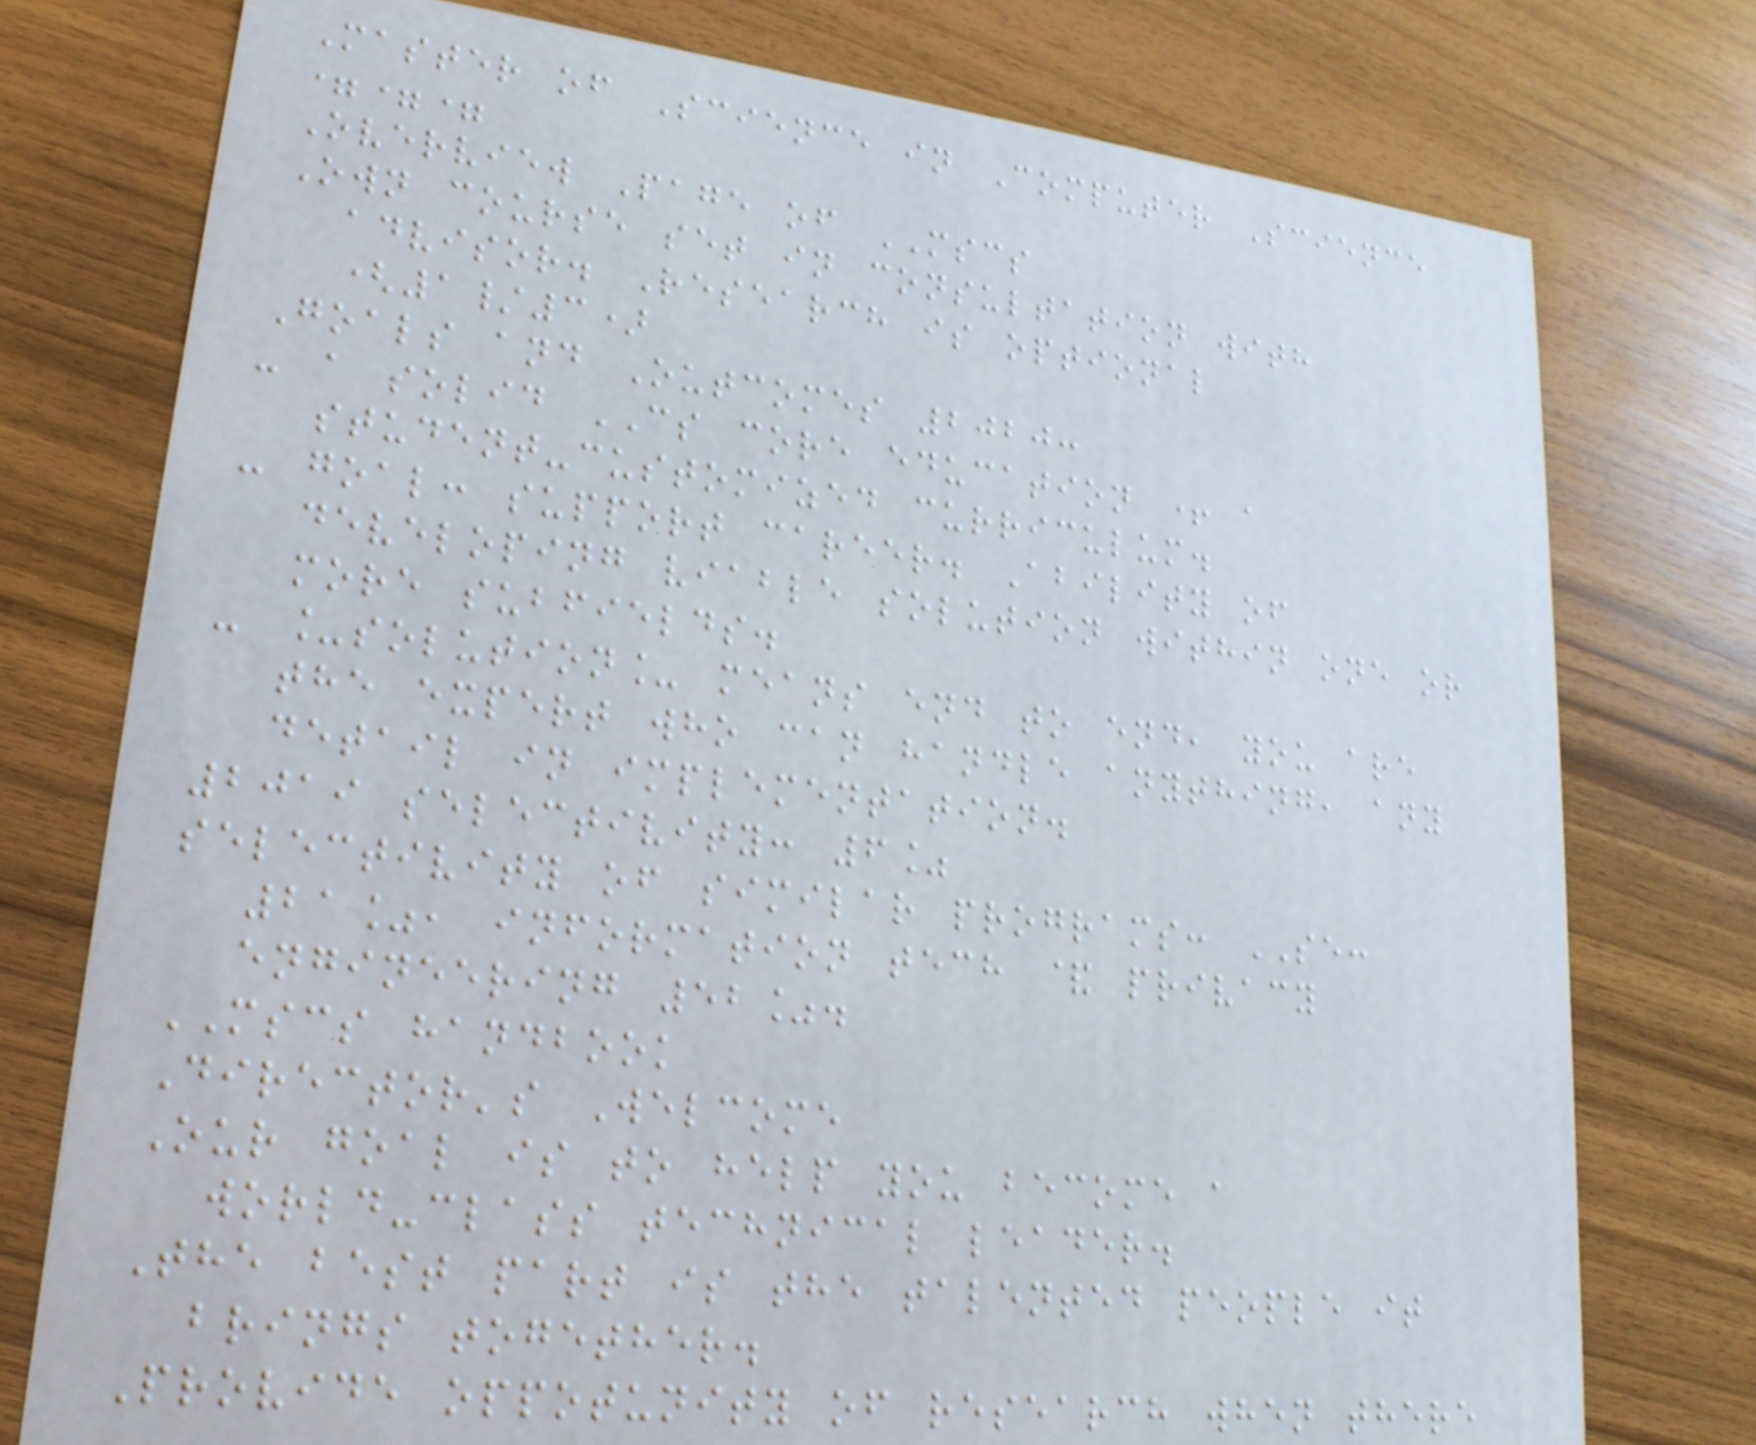Master of Science in Computer Science
===
Overview Page of MSCS
Own course set in consultation with
advisor. Research is optional
(1/3)
Goals and Outcomes 2020:
- a solid CS core education + a
student-customized curriculum.
- goal: support career. Ability of
developing viable solution within one or
more subfields.
- _solution_ means end to end, you are
the expert who can handle anything, any
detail in implementation.
2019 selectivity: 6%
selectivity of similar programs: SE:
21%, information tech & privacy
engineering 52%.
MSCS handbook
Director's Welcome
Our goal is to help you become a
world-class technical leader.
The best part is the talented people it
brings together.
Provide oppotunity of research when there
